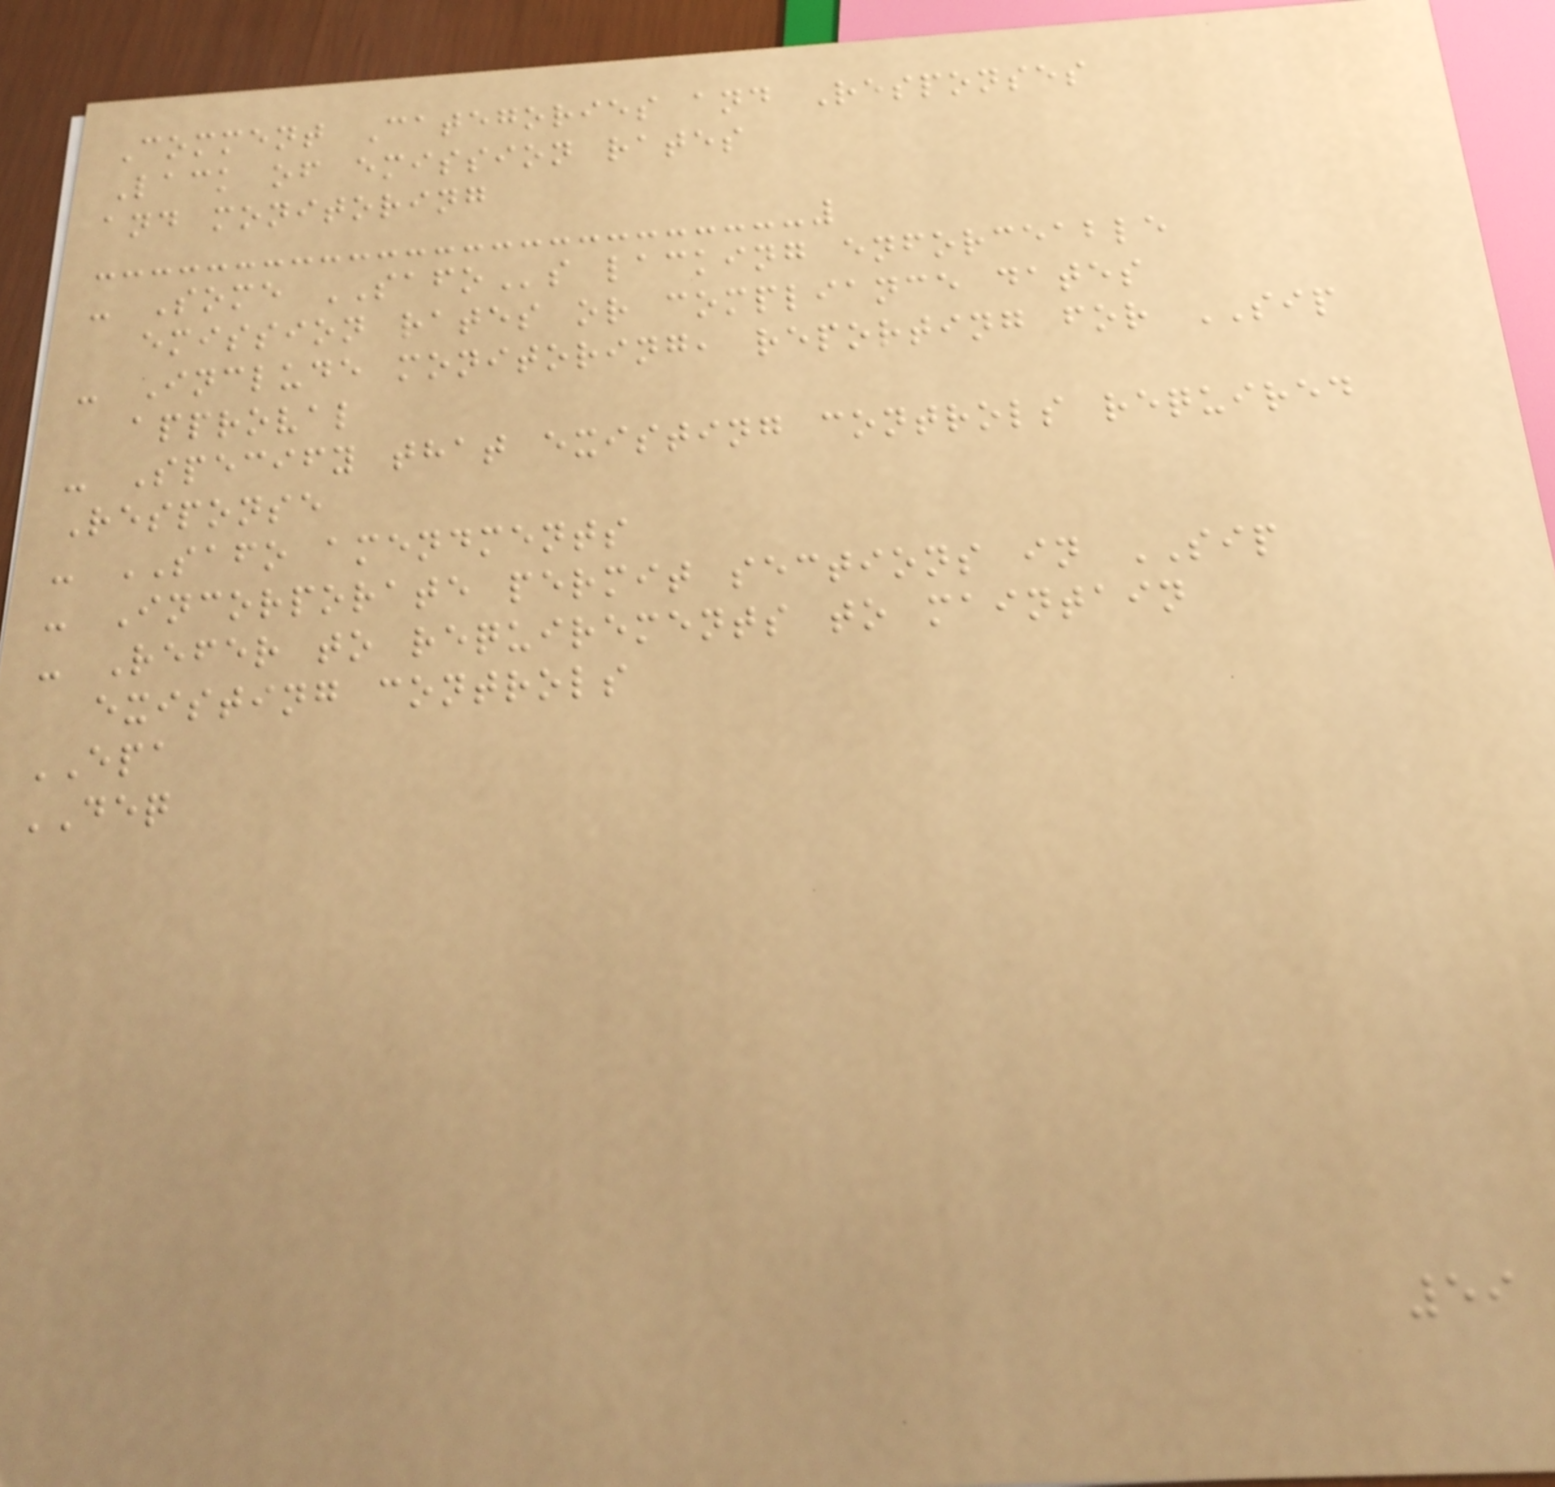Comment Categories and Responses
Lack of emission rates
and monitoring
- Some SAFOs lacking enforceable
emission rates or compliance dates
- Include monitoring, reporting for SIP
approval
- Specify that existing controls required
Response
- SAFO amendments
- Incorporate permit sections in SIP
- Refer to requirements to maintain
existing controls
EPA
DEQ
59
